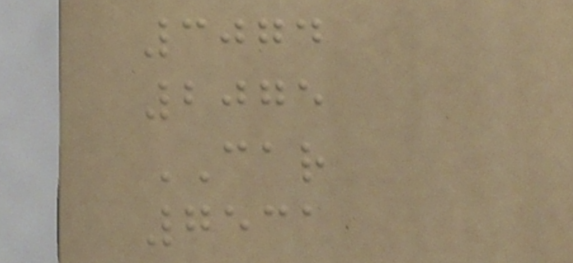3074
2075
CAR
7531
